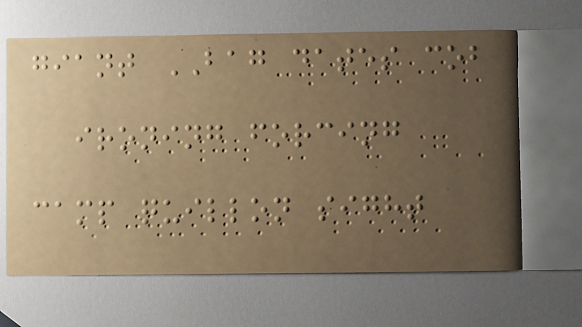giant BAG dates cob
ironing forcing
camp quillon sight
